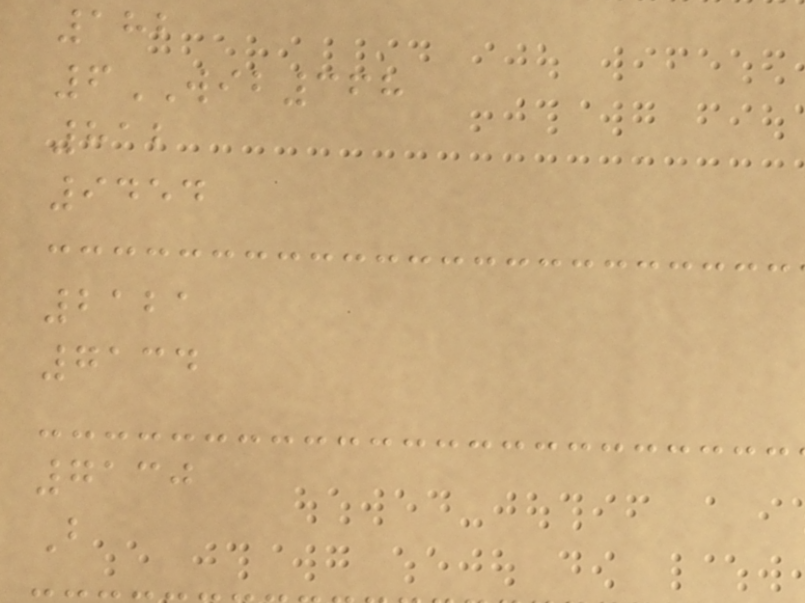182
6WIB368
812
9454
2121
7134
7130
B
